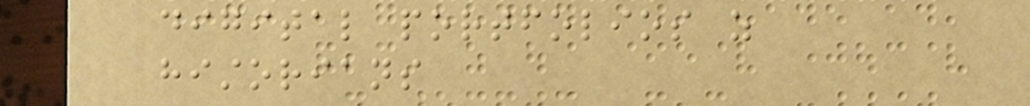digital portfolios as
historians
